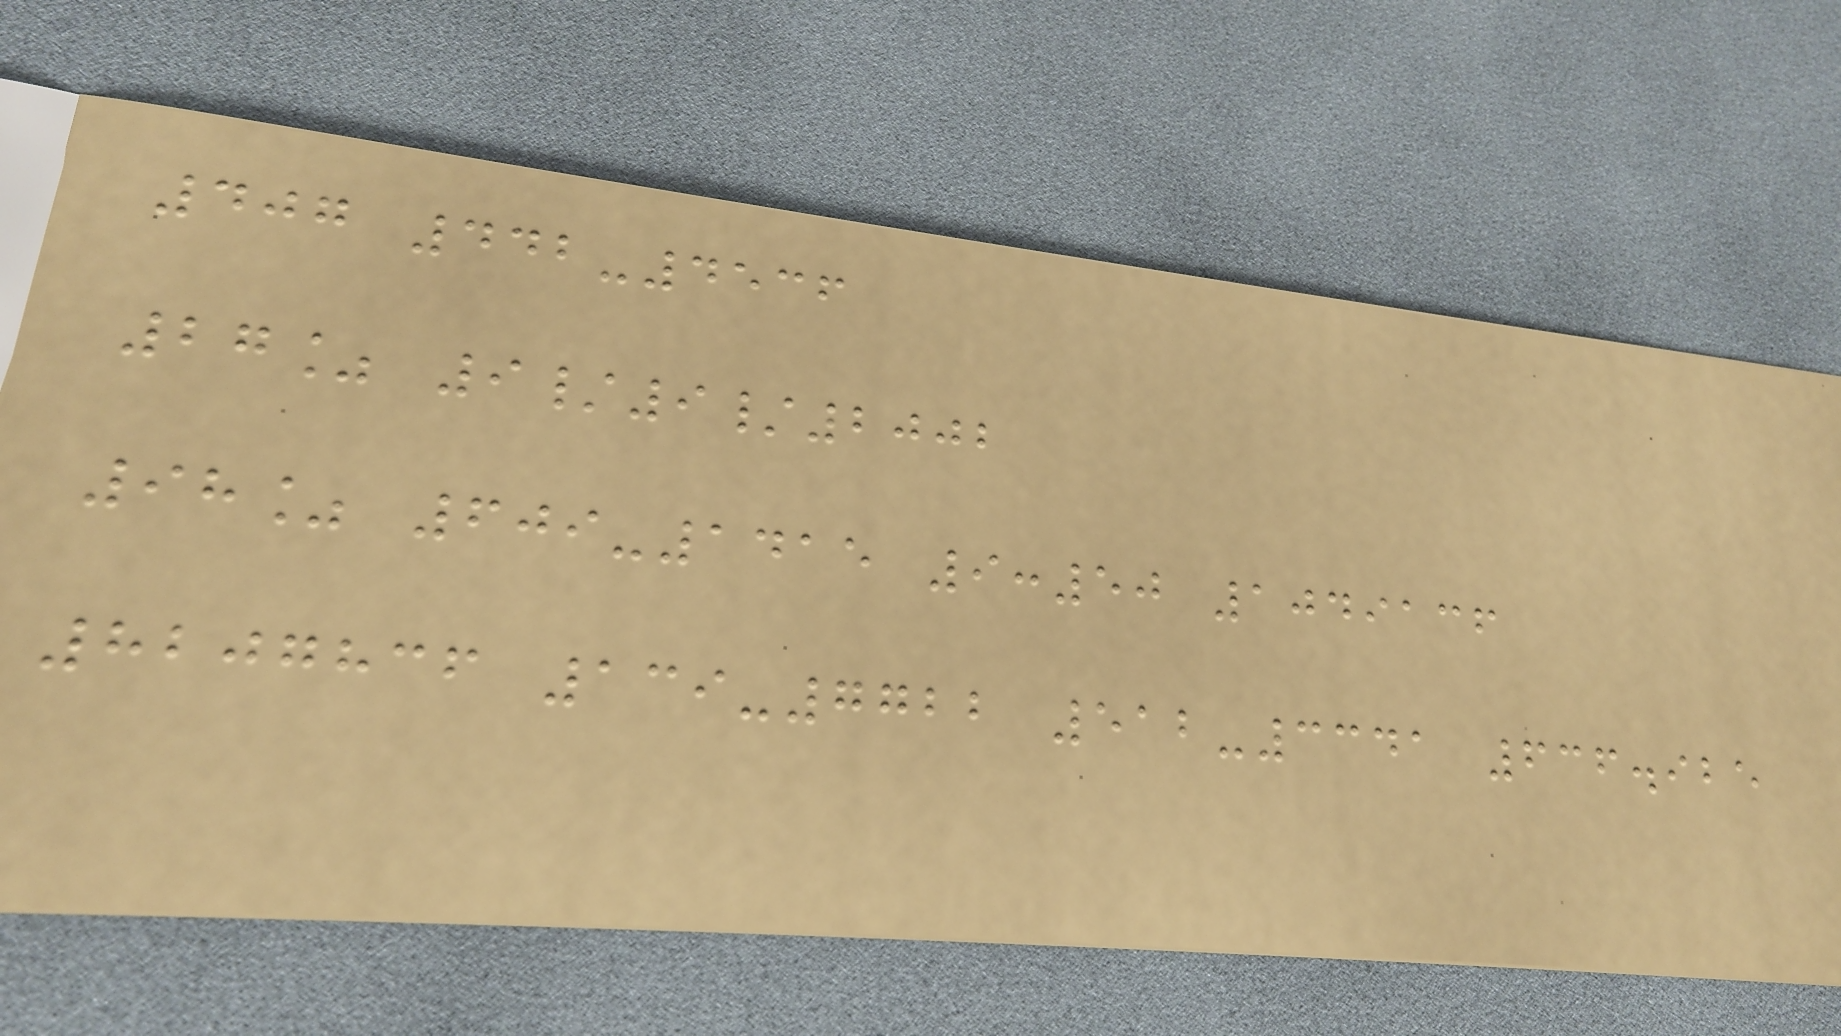407 442-4536
27% 9/9/2002
98% 609-1415 9:50 1049136
8207836 139-7722 512-3341 636.925
